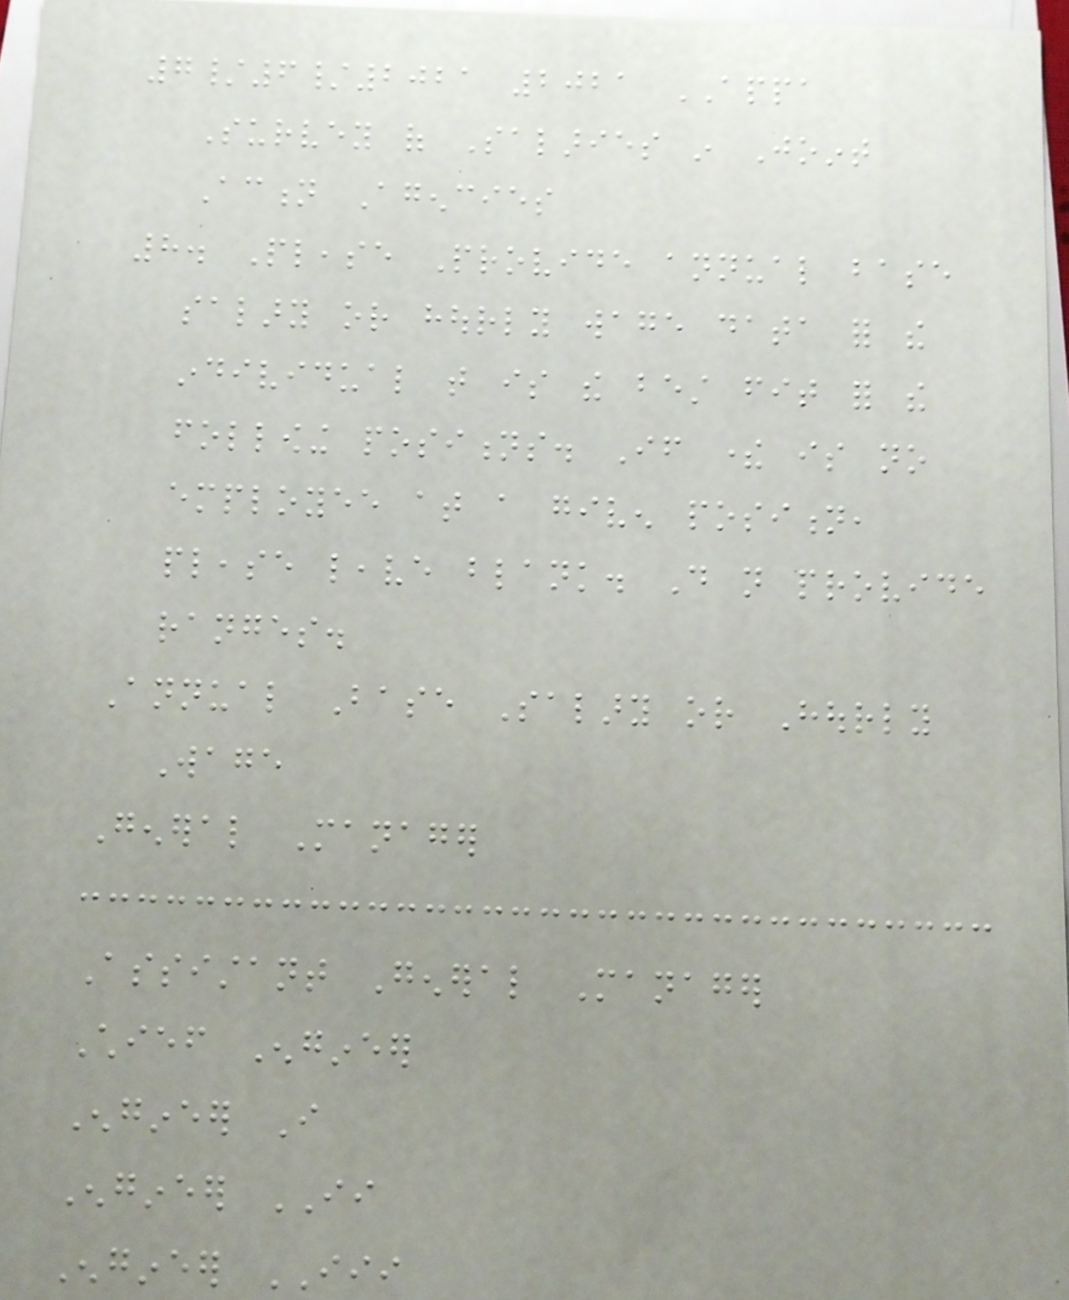7/6/2021 2021 APPA
Survey of Salaries in Joint
Action Agencies
8. Please Provide annual base
salary or hourly wage data for the
individual that is the best fit for the
following positions. If there is no
employee at a given position,
please leave blank. Do not provide
ranges.
Annual Base Salary or Hourly
Wage
General Manager
Assistant General Manager
Chief Engineer
Engineer I
Engineer II
Engineer III
